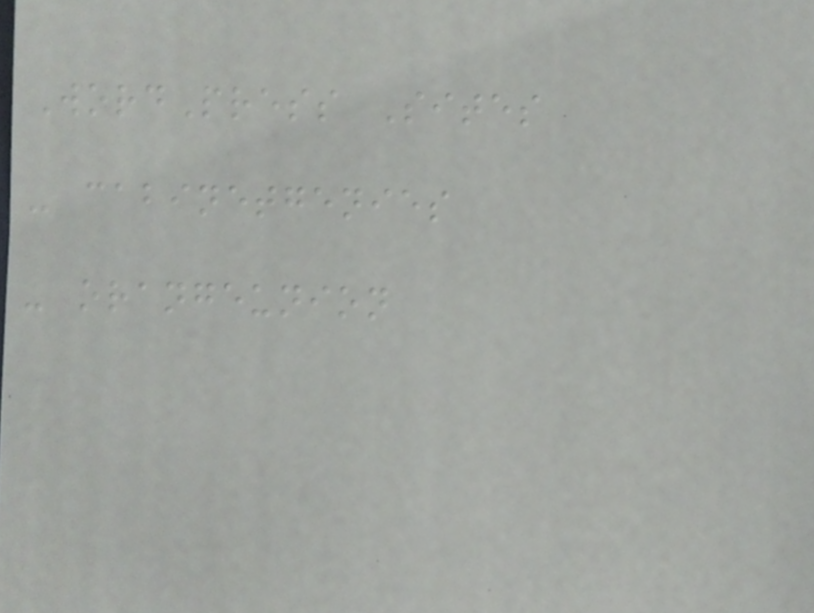WordPress Sites
- cabinetgenies
- orangeunion
